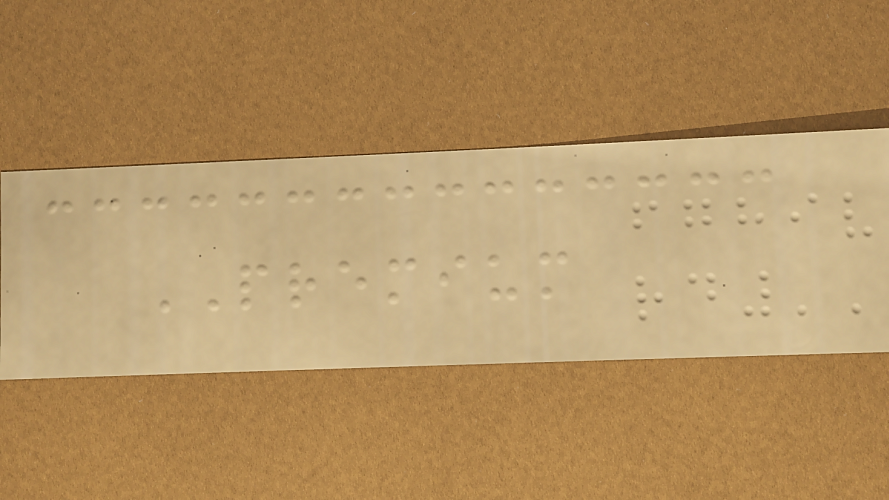PREMIUM
